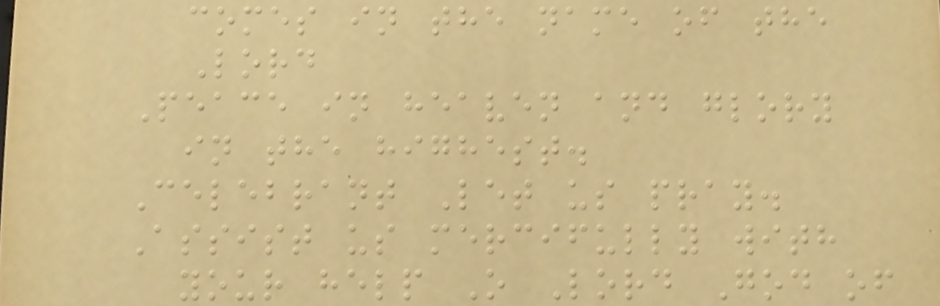comes in the name of the
Lord
Peace in heaven and glory
in the highest.
Celebrant Let us pray.
Assist us mercifully with
your help O Lord God of
